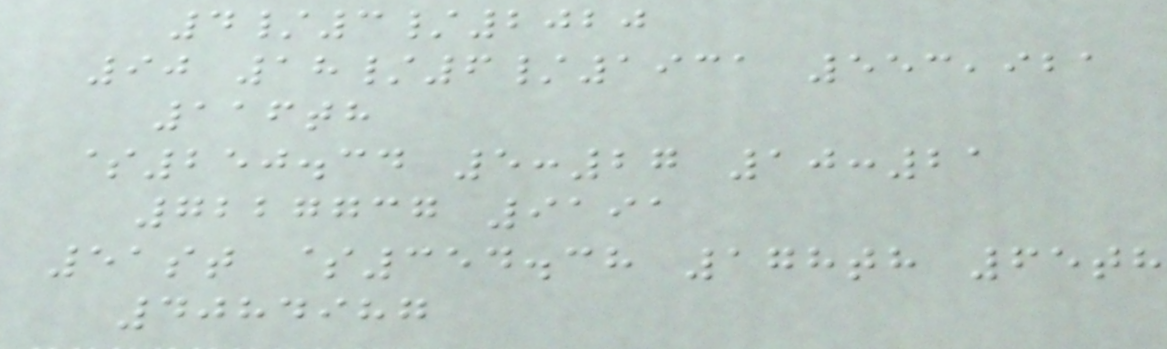4/3/2020
90 18/6/1931 553,921
116th
$250.34 5:27 10:21
7227737 9191
51st $354.38 178th 65th
4084987
